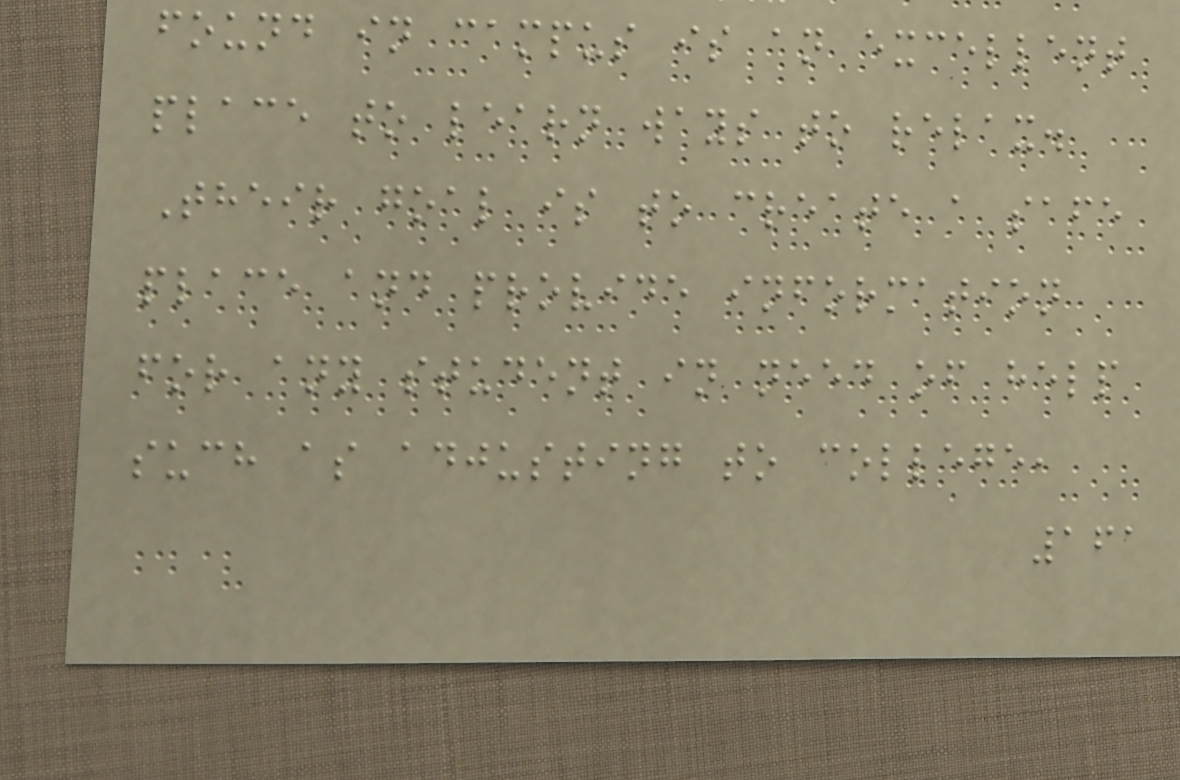found in campus is an excellent
place to learn ways to relax.
Their goal is to create a safe
place and provide information
for any student in need of help
such as adjusting to college,
161
